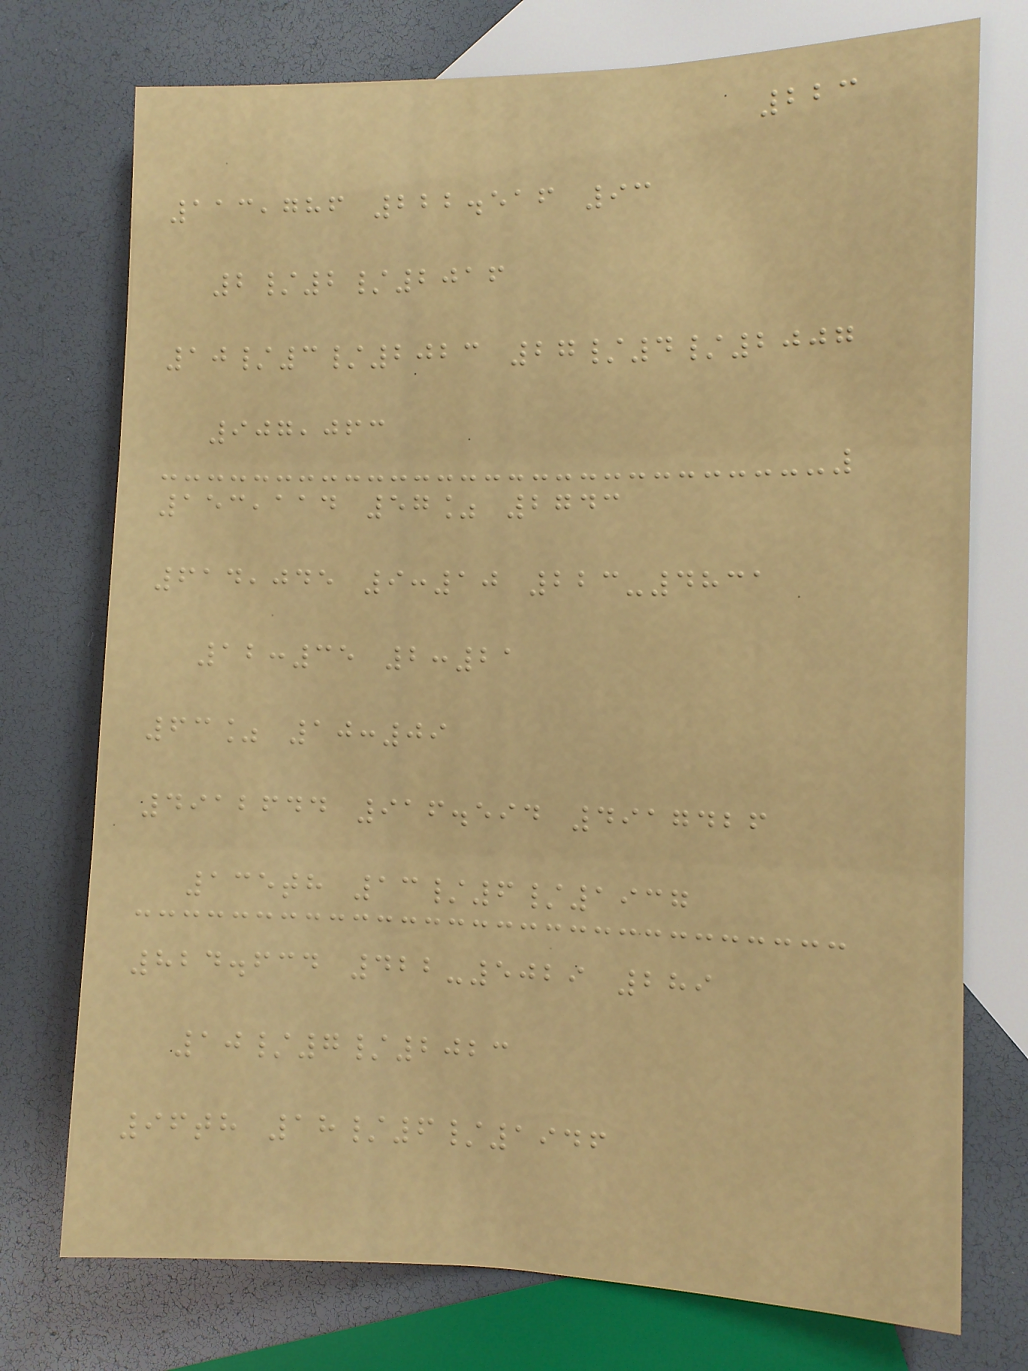223
113,786 222.516 93
2/2/2016
10/3/2023 27/4/2007
907,063
153,114 57% 2743
614,045 9:10 223-4831
12:35 2:21
63% 10:09
4912644 916.594 4917426
135th 13/6/1937
824.634 422-5029 289
10/7/2023
96th 18/6/1946
